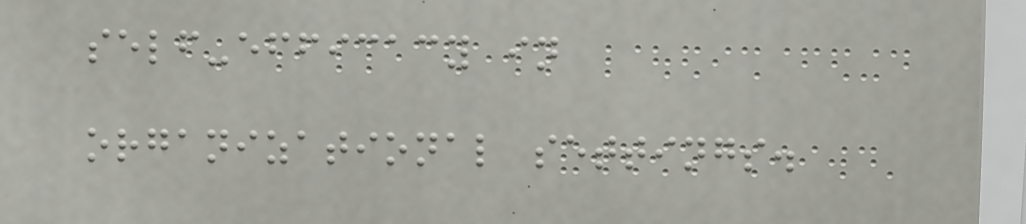self-efficacy in
organizational settings.
